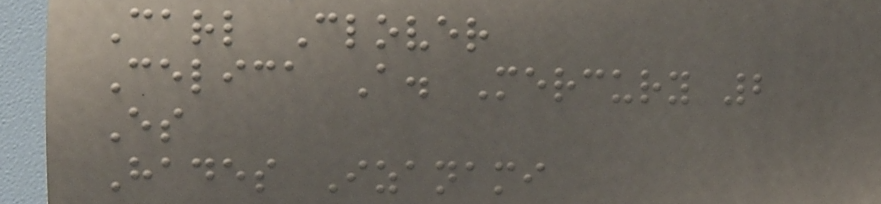Carl Clover
Celica A. Mercury 2
Es
Hades Izanami
